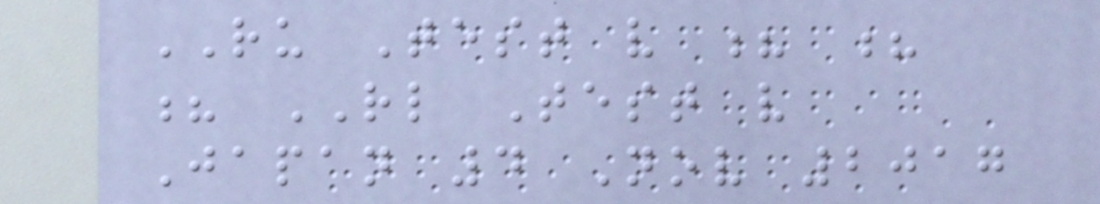RU Test v ? ?
? RL Test v
Japan 4 Nov 2017
